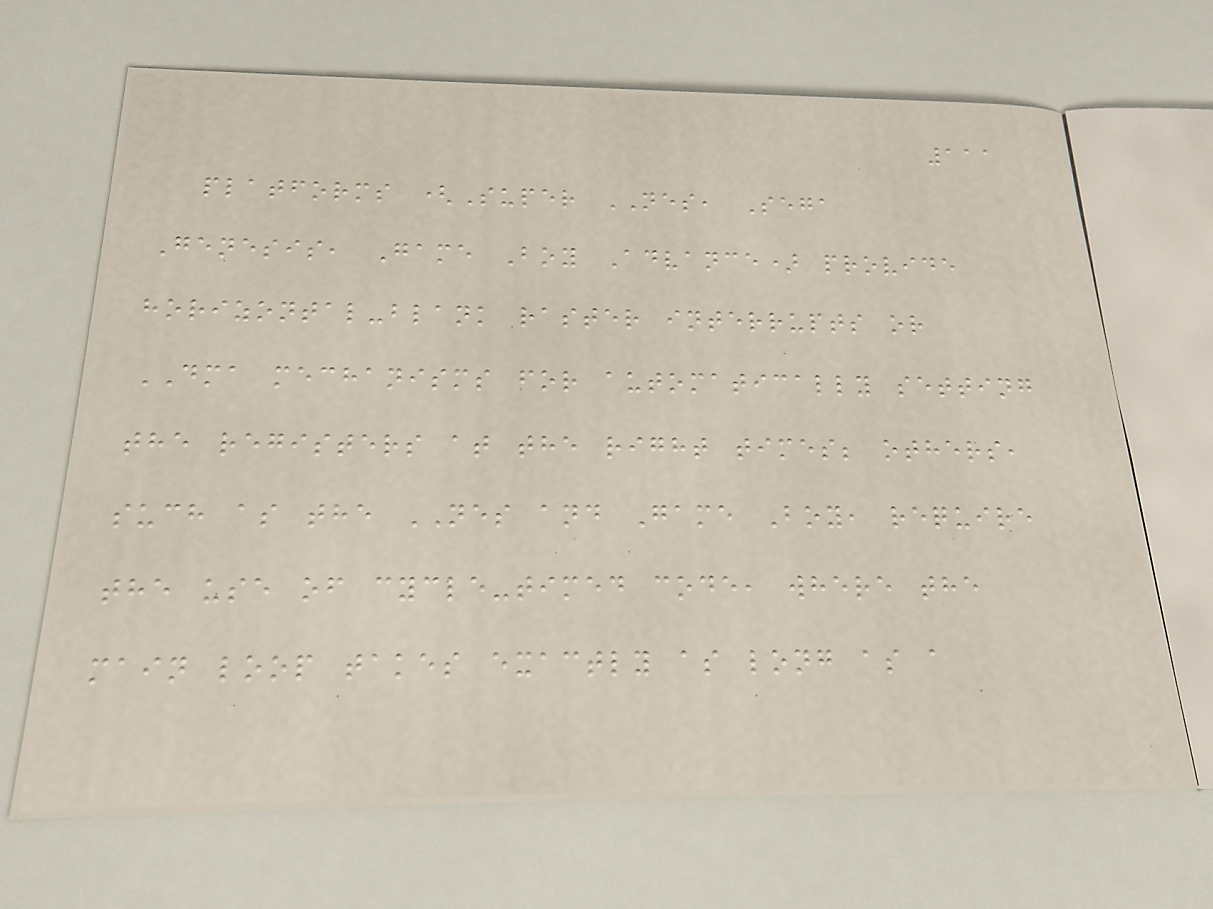111
platforms (Super NES, Sega
Genesis, Game Boy Advance) provide
horizontal-blank raster interrupts or
DMA mechanisms for automatically setting
the registers at the right times; others,
such as the NES and Game Boy, require
the use of cycle-timed code, where the
main loop takes exactly as long as a
